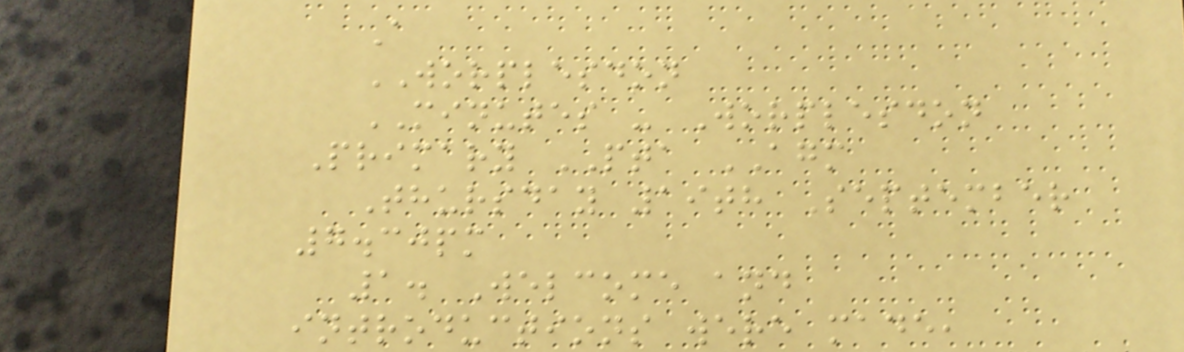A
WORPLESDON
MINUTES - Worplesdon
Primary PTA AGM
Thursday 19th September
7.30pm
1. Welcome and
introductions were made,
